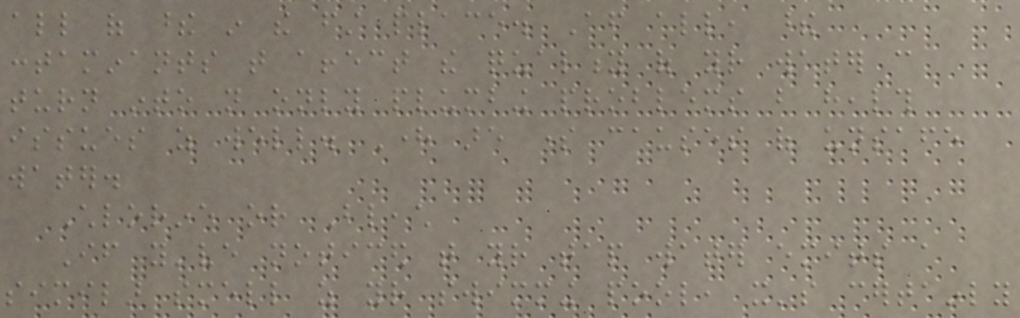all of these in the first place. After all, these
contaminants that affect the quality of your water can
turn into not only plumbing problems but health
issues as well. Here are some causes of unsafe
water.
Chlorine or Bleach
If you've noticed that your tap water emits a
similar smell as your swimming pool, it's certainly
